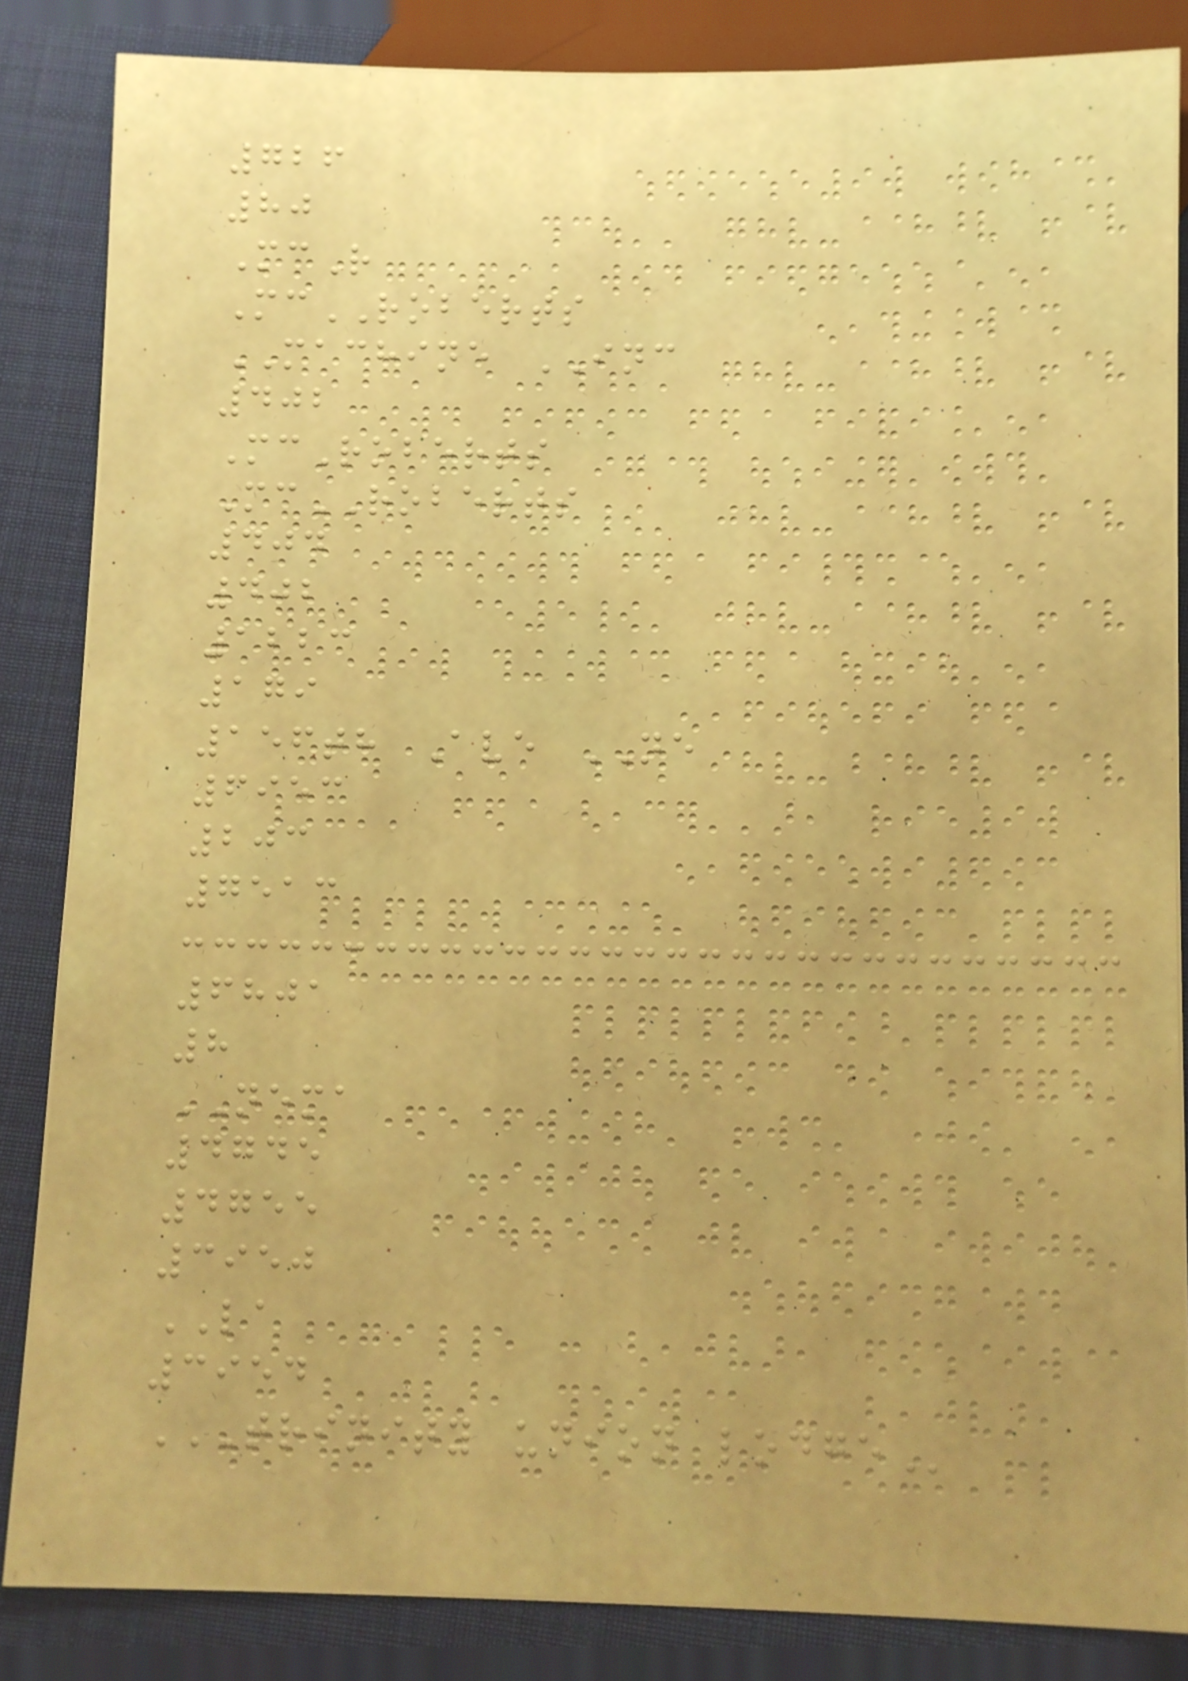726
80
McR
McROBERTS
MACHINE INC
402
McRoberts
McROBERTS
404
402
1223
179
156th Ave NE
6953
203
7513
6801
8
NEMA
4745
4755
3950
LA
3954
TRINITY UNION LODGE
